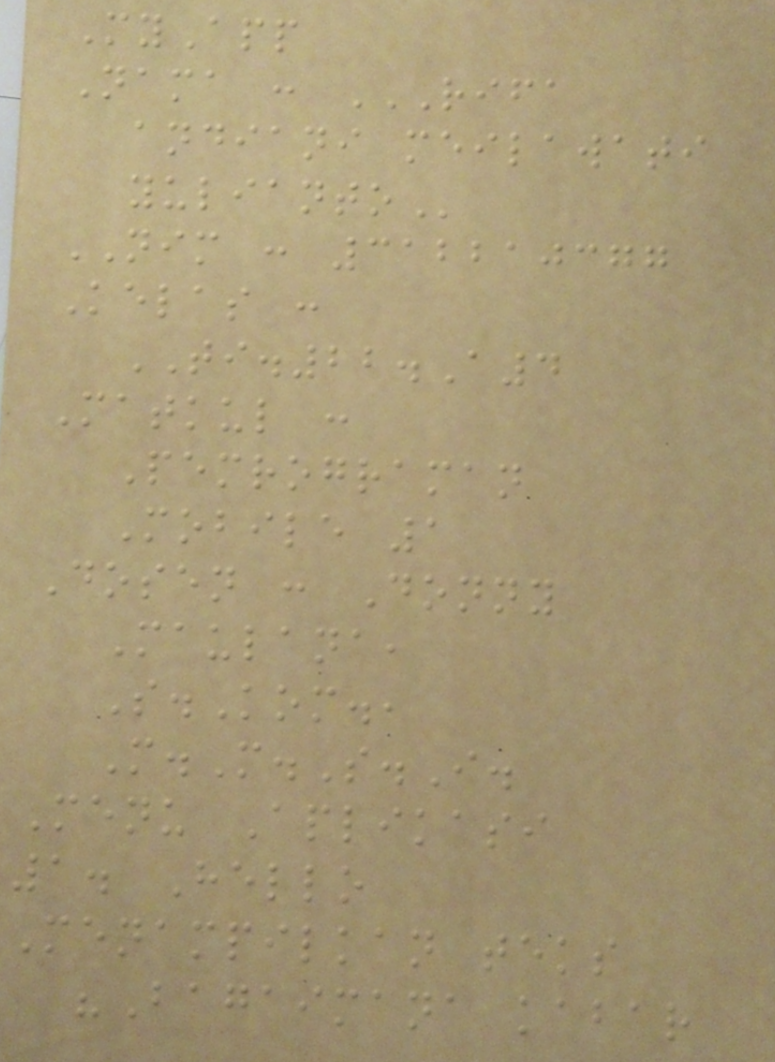MyApp
Nama : RIFA
ANDIANI MEILAWATI
YULIANTO
NIM : 312210377
Kelas :
TI.22.A4
Matkul :
Pemrograman
Mobile 1
Dosen : Donny
Maulana,
S.Kom.,
M.M.S.I.
Menu Aplikasi
1. Hello
Menampilkan teks
"Bagaimana kabar
